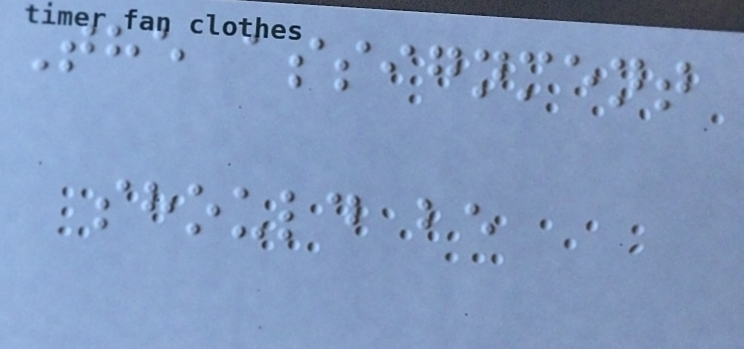The assignment
should be
